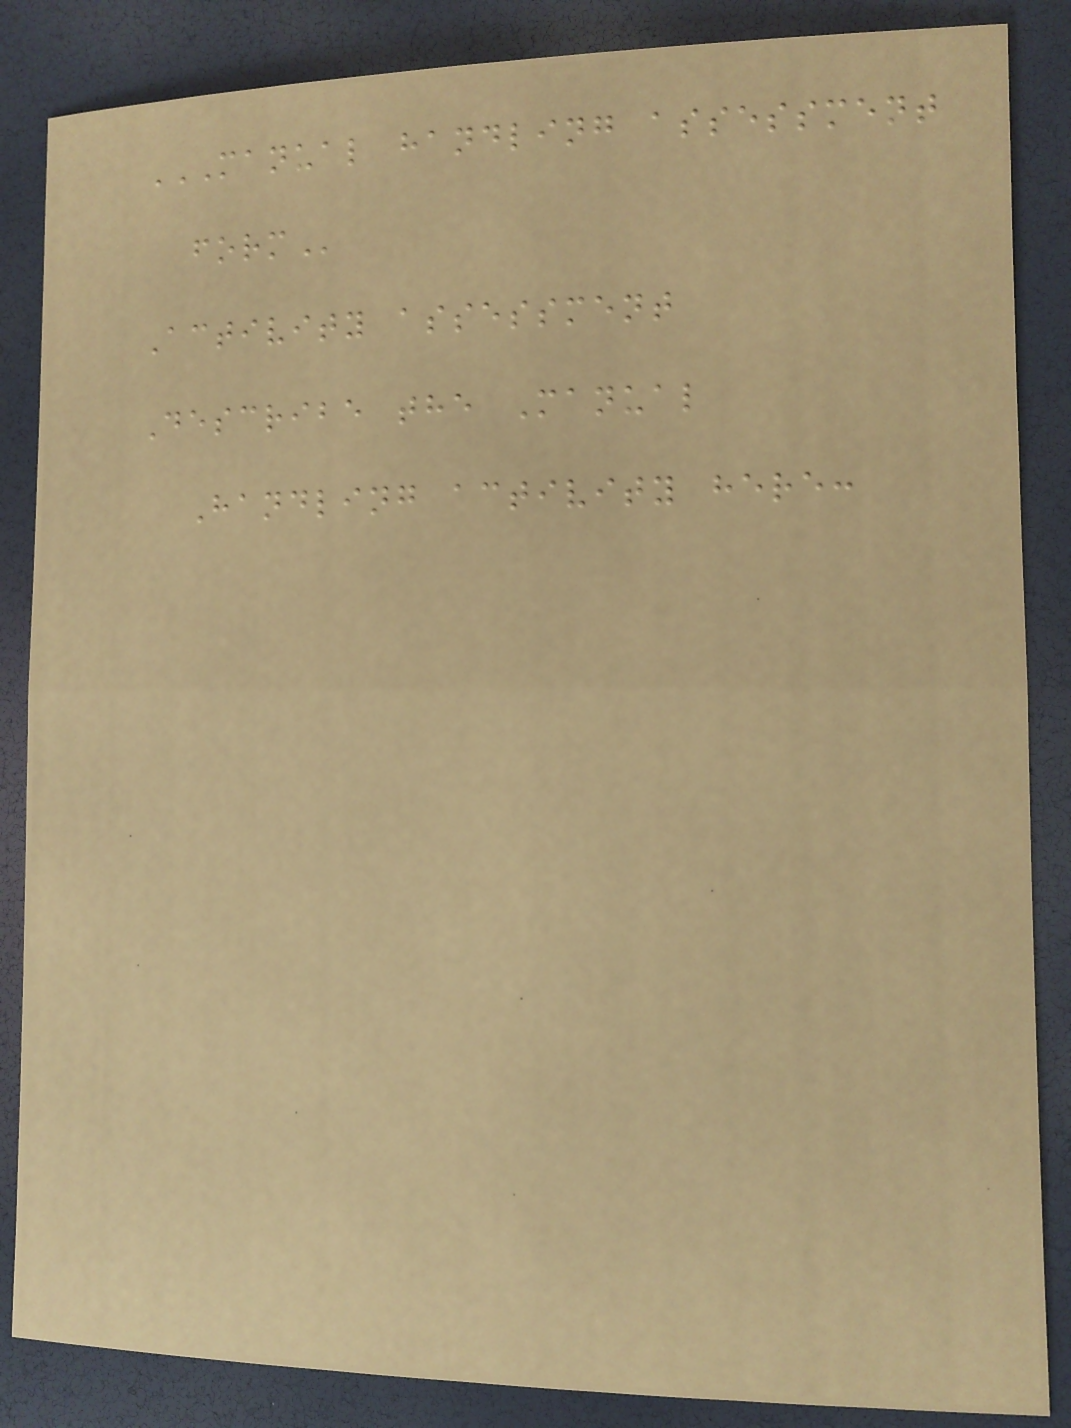MANUAL HANDLING ASSESSMENT
FORM
Activity assessment
Describe the Manual
Handling activity here:
